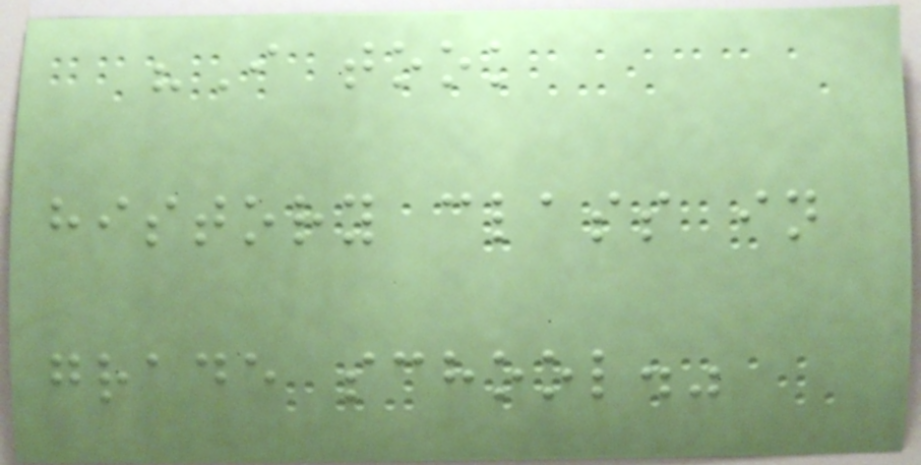"I took
history class in
grade school."
